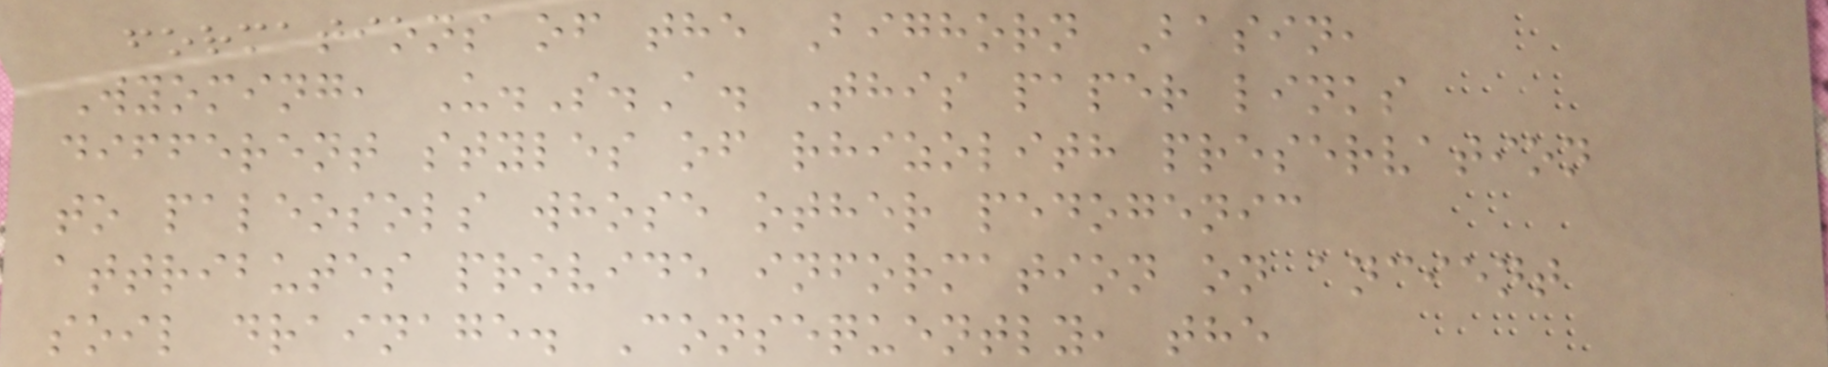formations of the Bighorn Basin,
Wyoming, U.S.A. This paper links
different styles of rhizolith preservation
to paleosols whose other pedogenic
attributes provide information on ancient
soil drainage. Consequently, the
